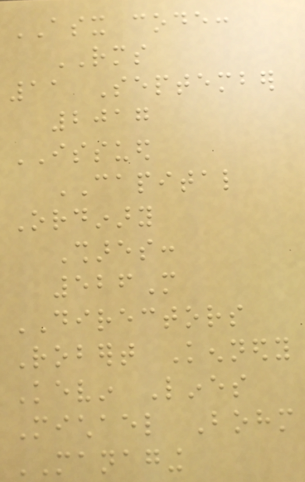ASX code:
RMS
11 September
2017
ISSUED
CAPITAL
Ordinary
Shares:
526M
DIRECTORS
Robert Kennedy
Kevin Lines
Michael Bohm
MANAGING
